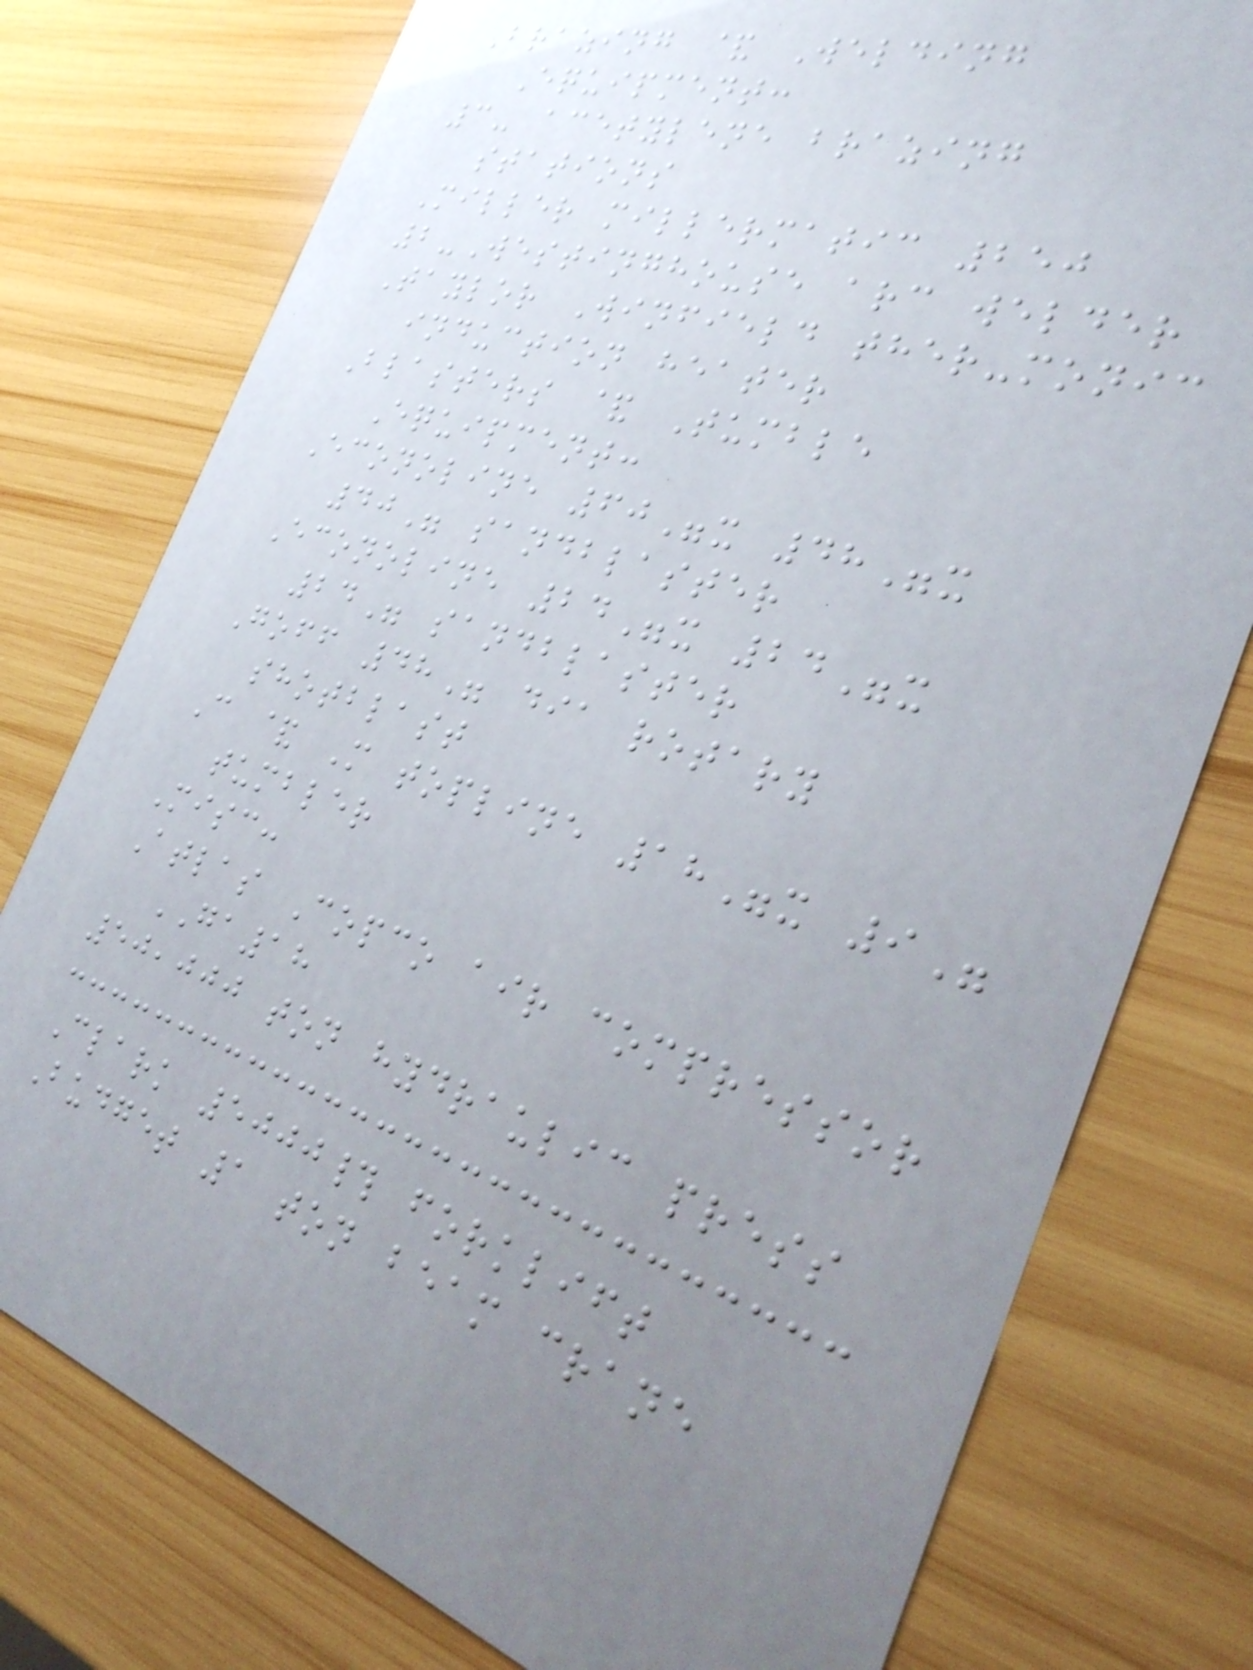Brazing & Welding
Equipment:
3- acetylene brazing
stations
Miller millermatic 250
2-Westinghouse arc welder
Taylor Winfield ther-monic
induction heater
Blasters & Tumble
Equipment:
Econoline 60"x 48"x
40" sandblaster
Econoline 24"x 24"x
24" sandblaster
Goff 48" dia rotary
shotblast
C & M topline 18"x 9"
tumbler
Misc:
Atlas Copco air compressor
GA18
50,000 ton hydraulic press
Clark 5000# forklift
Budget 1 ton beam crane
